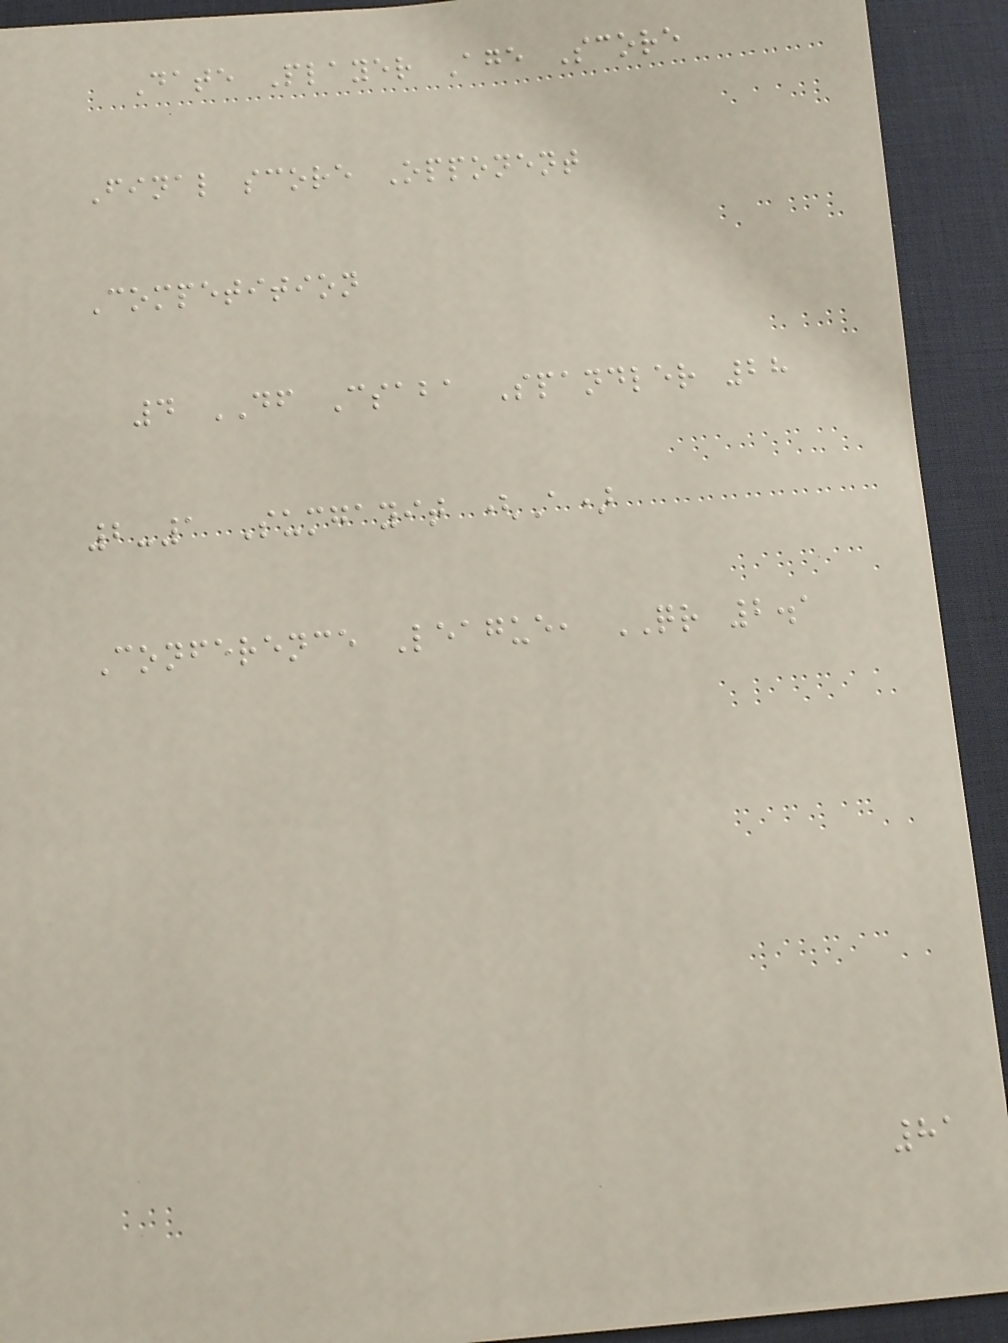Date Player Age Score
Final score Opponent
Competition
4 DF Csaba Spandler 28
2-1 Sumgayit (A)
Conference League, QR 2.1
81
